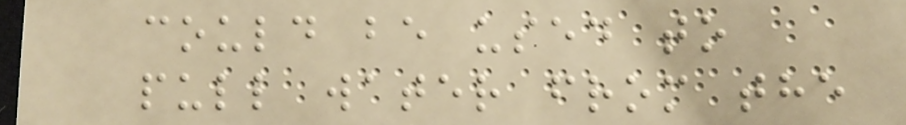could be used to
pull water from the
